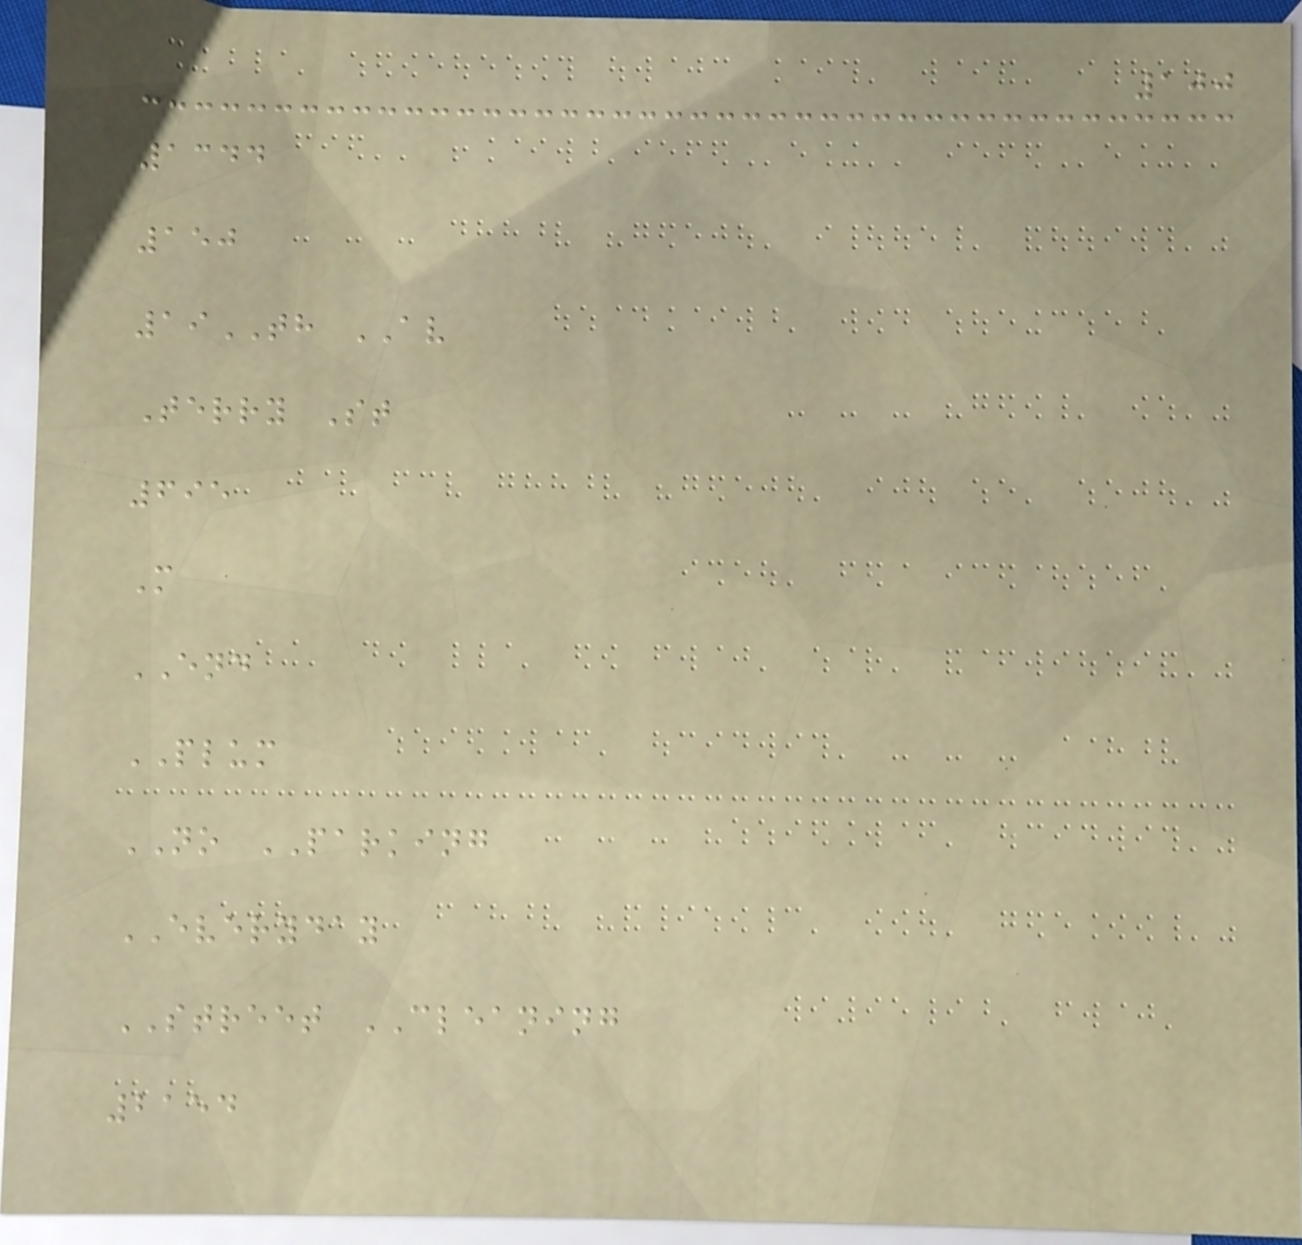100
1344
150
19TH AV
Terry St
695
M
END
PLUM
NO PARKING
EVERYDAY
STREET CLEANING
2154
